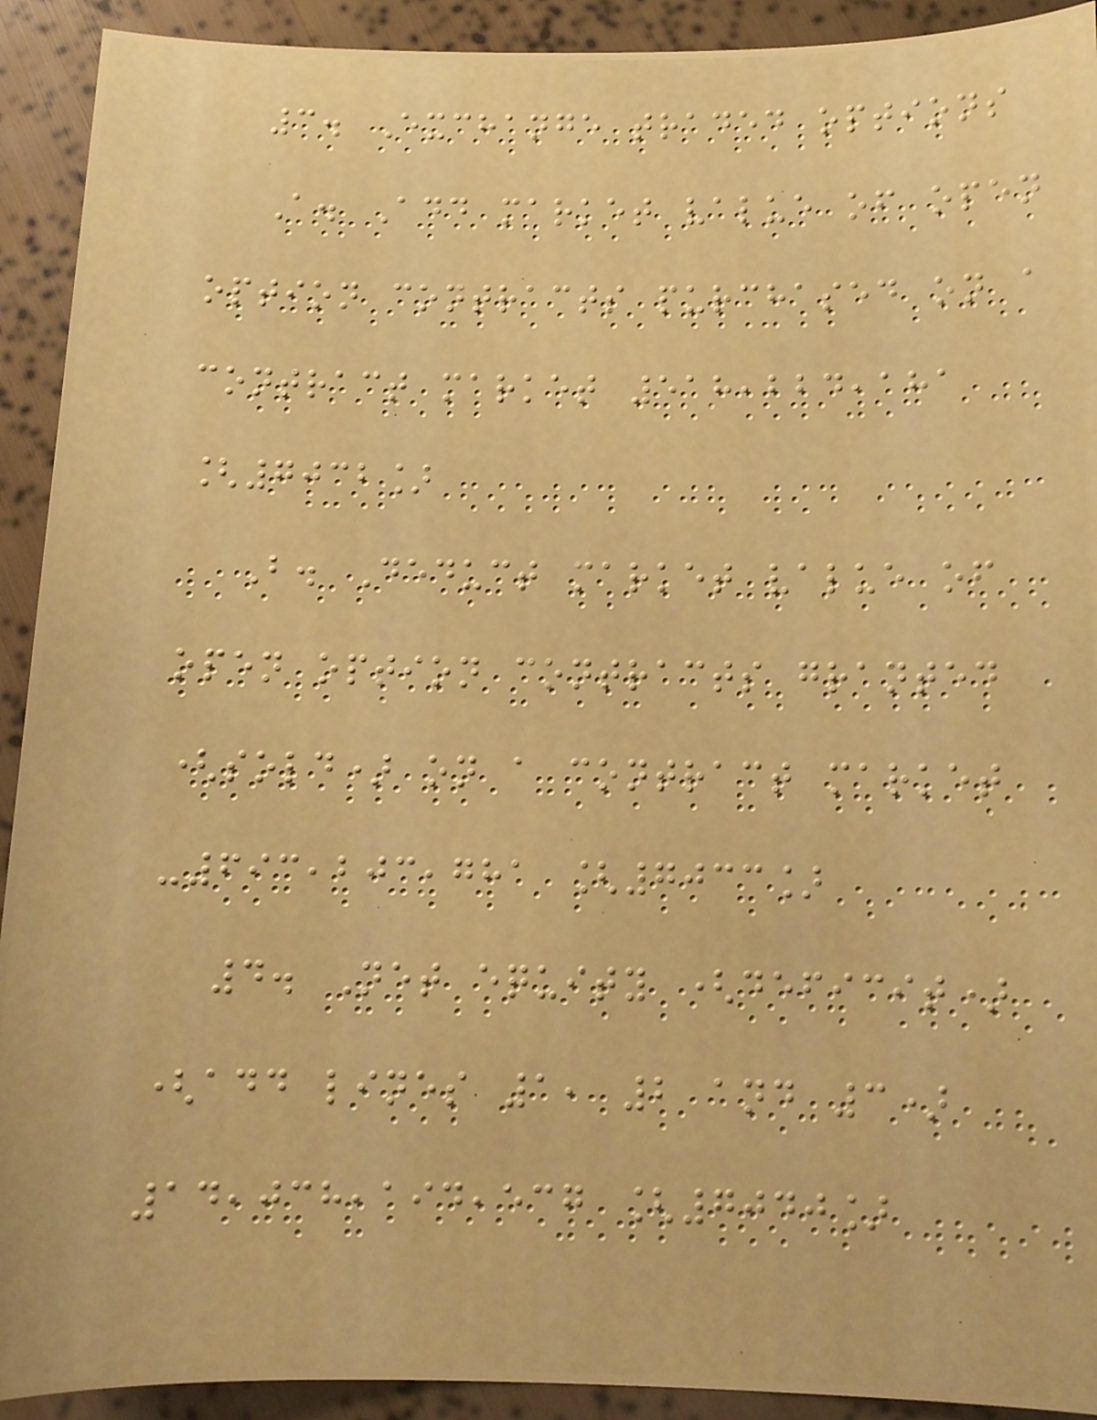3. Exchange traded options
A. Add market value of open
option contracts purchased on a
contract market 518,224,181
[7032]
B. Deduct market value of
open option contracts granted
(sold) on a contract market
-693,203,781 [7033]
4. Net equity (deficit)
(add lines 1, 2 and 3)
14,038,194,537 [7040]
